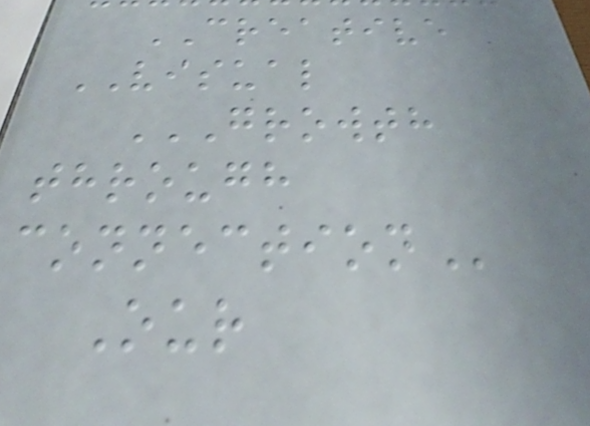CREATIVE
VISUAL
GROWTH
THROUGH
CONNECTION
Our
